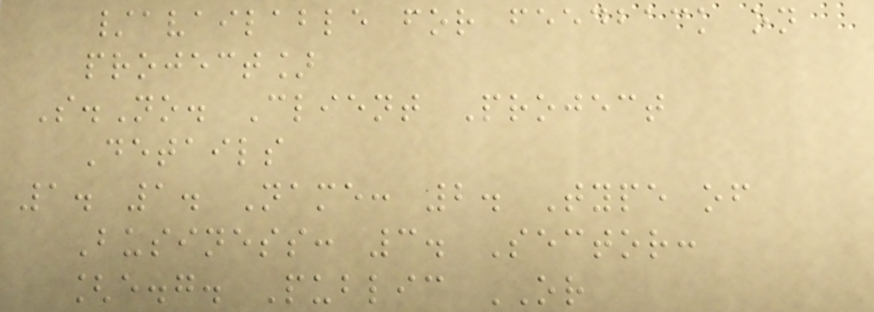/available for feedback on
project]
S.No. Client Project
Details
1. 1. Name: 2. Type of
Business: 3. Sector:
[e.g. Public OR
